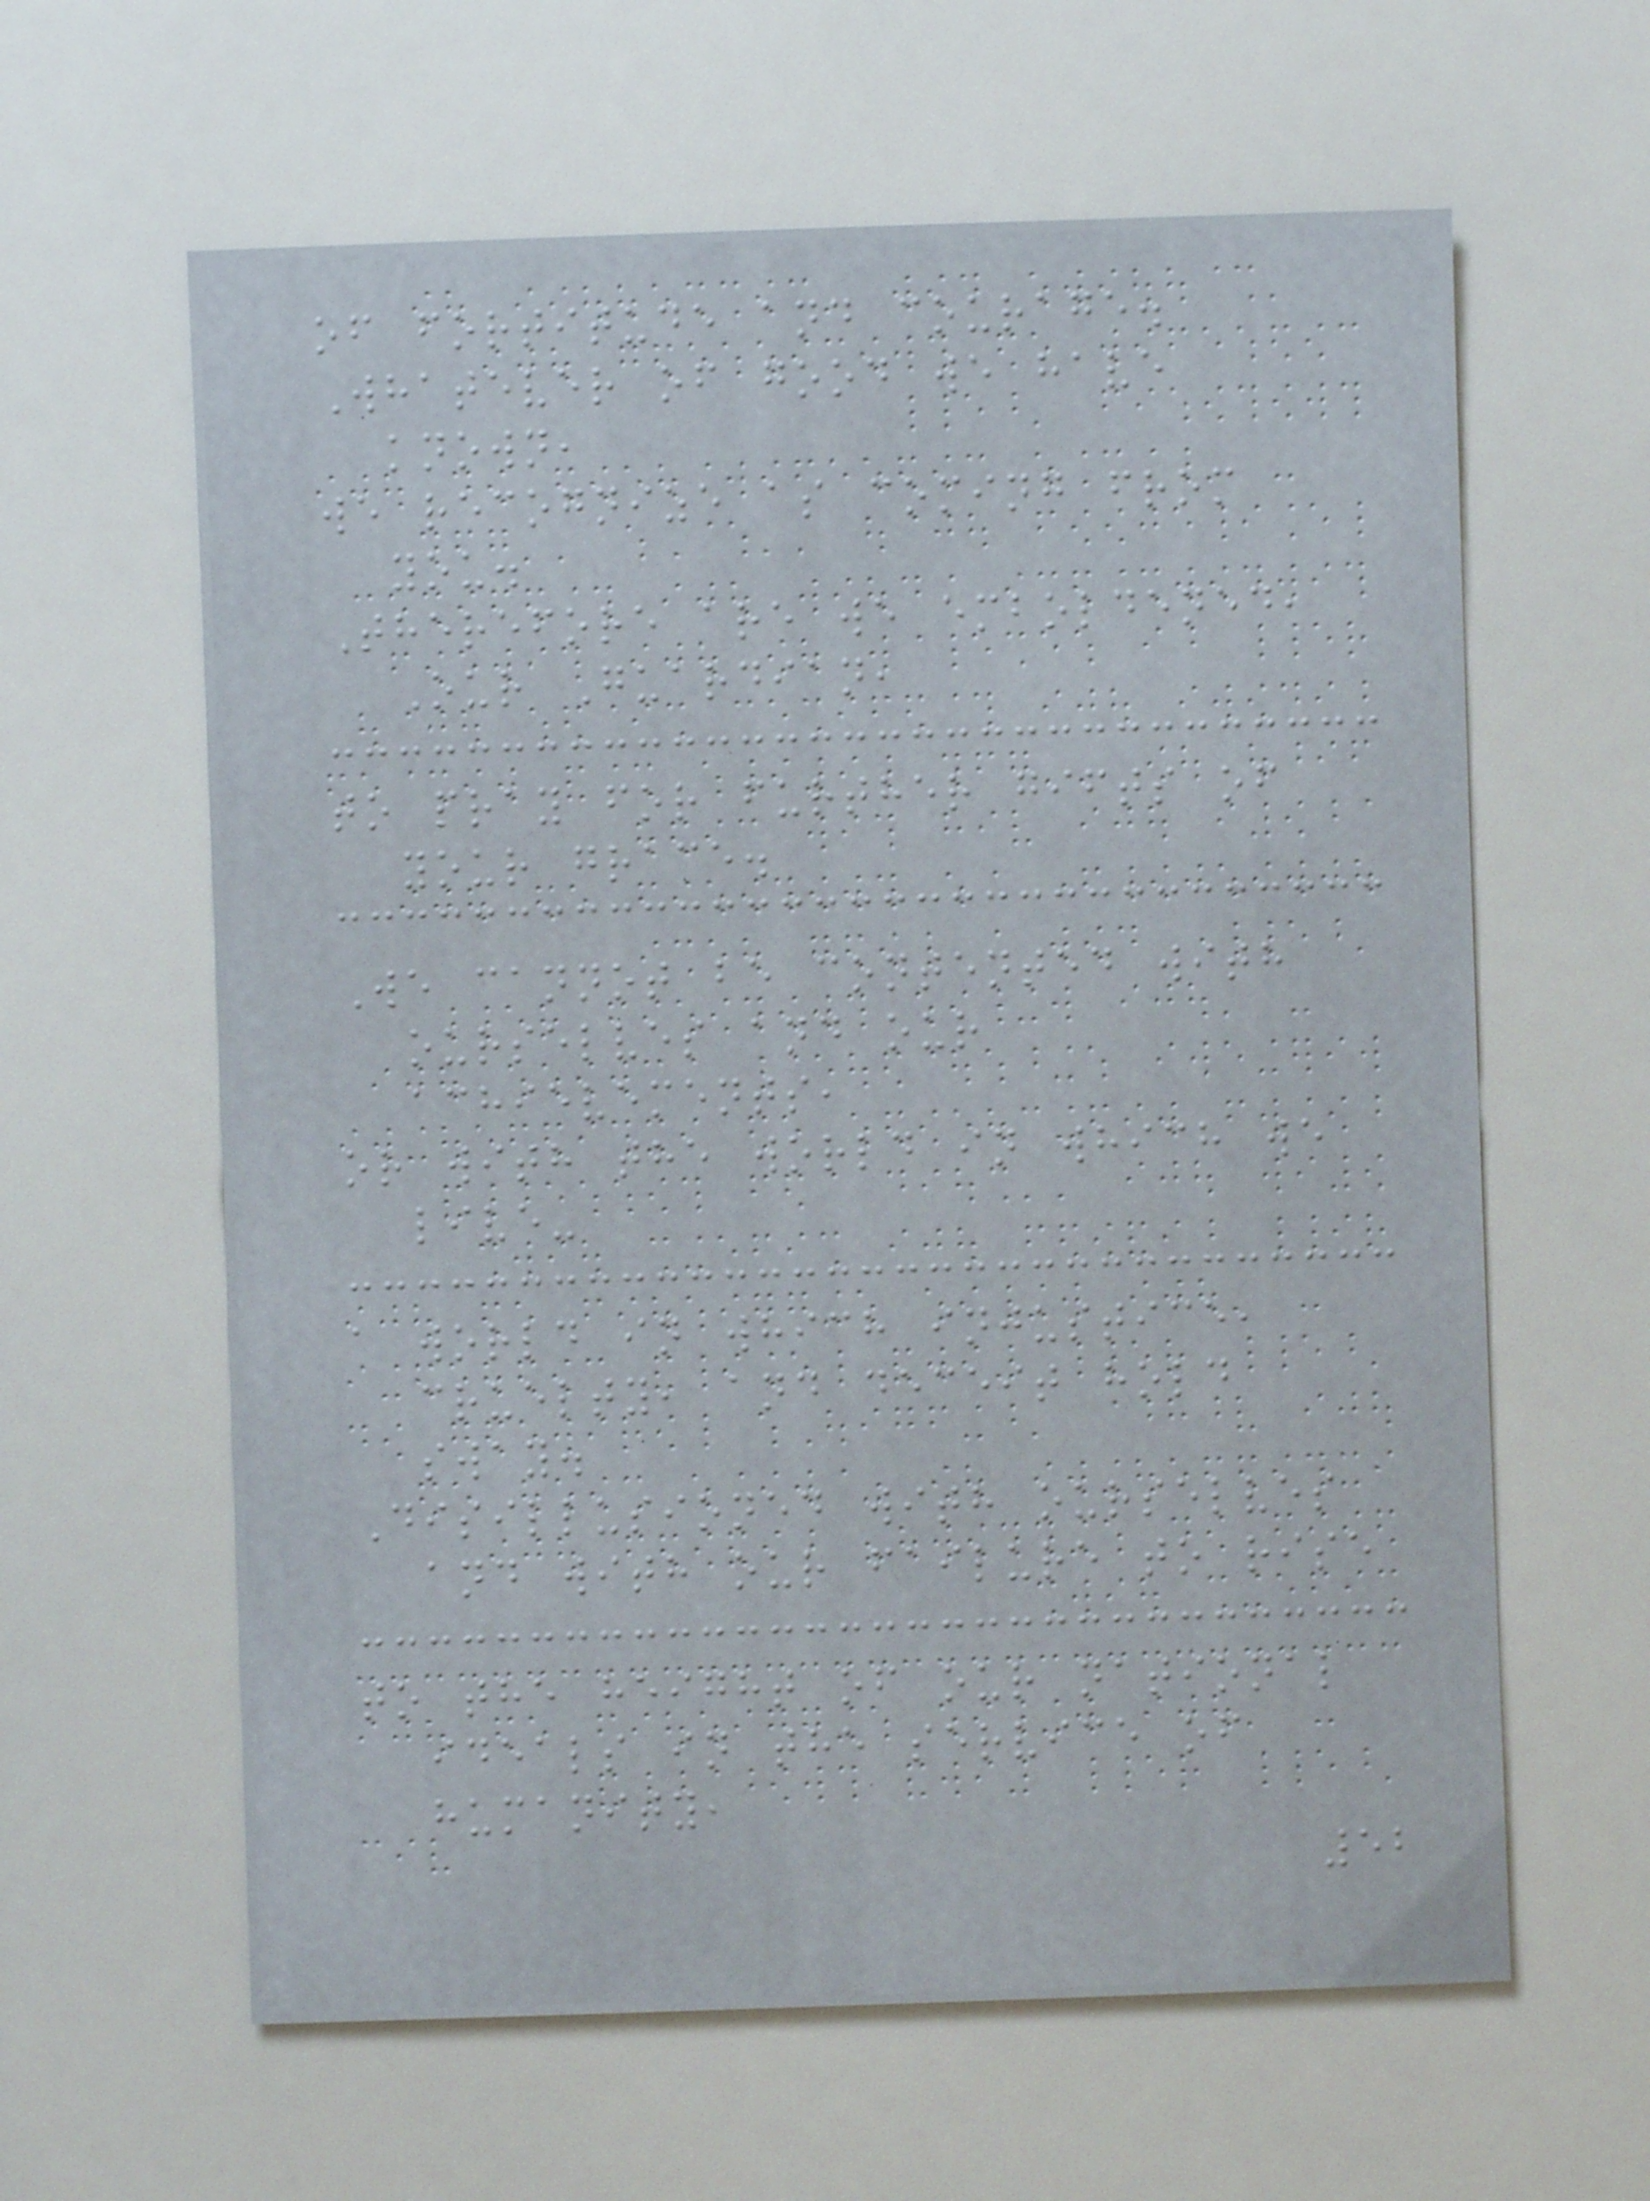of fortitude and courage.
Whatever of good we have
known,
we recognize as coming from
you.
Therefore are we emboldened,
Our Guardian,
to pray for further gifts of
your grace.
We cannot be contented with
ourselves and our
achievements,
or with the world in which we
live-
a world in which injustice,
cruelty, and deceit hold
sway.
Disillusioned with ourselves
and with our failure to rise
to the height of our national
ideals in the service of
humanity,
52
